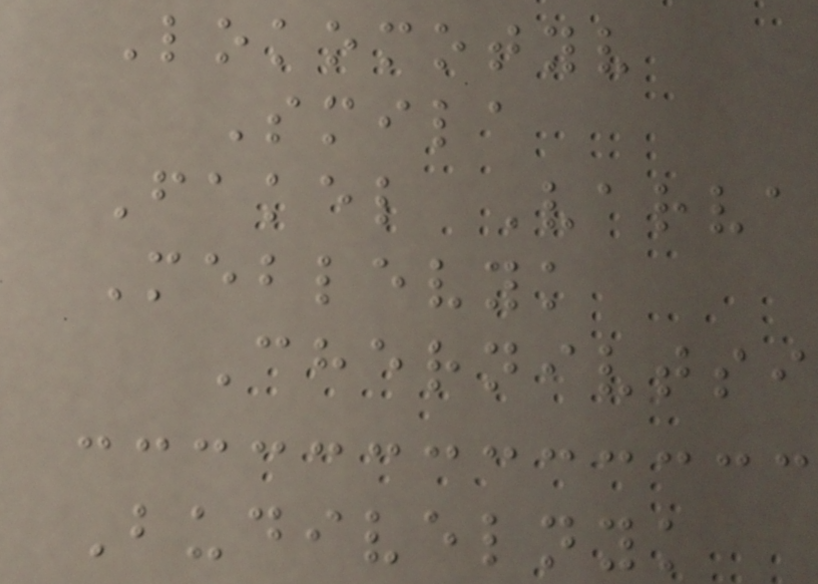Lokomotyv
Smila
Fakel Varva
Meblevyk
Chernivtsi
Budivelnyk
